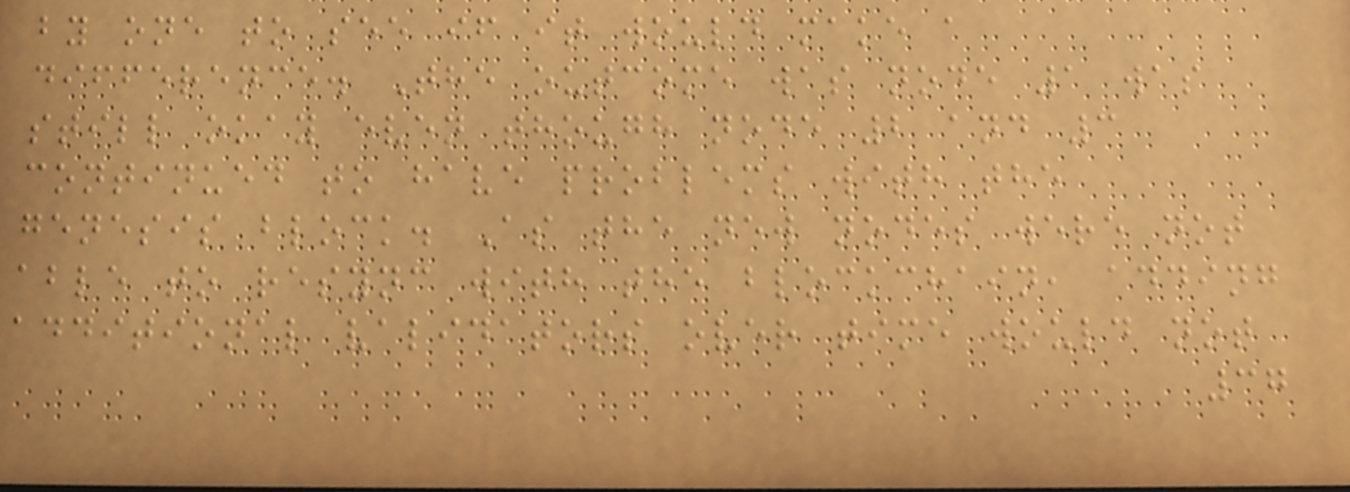by one to see if it would make a
difference. The outcome was node 1 was
still okay even though node 2 and 3
continued to have problems with the
genesis block. As the new nodes were not
able to resync with the blockchain, adding
additional validators over time would not
37
